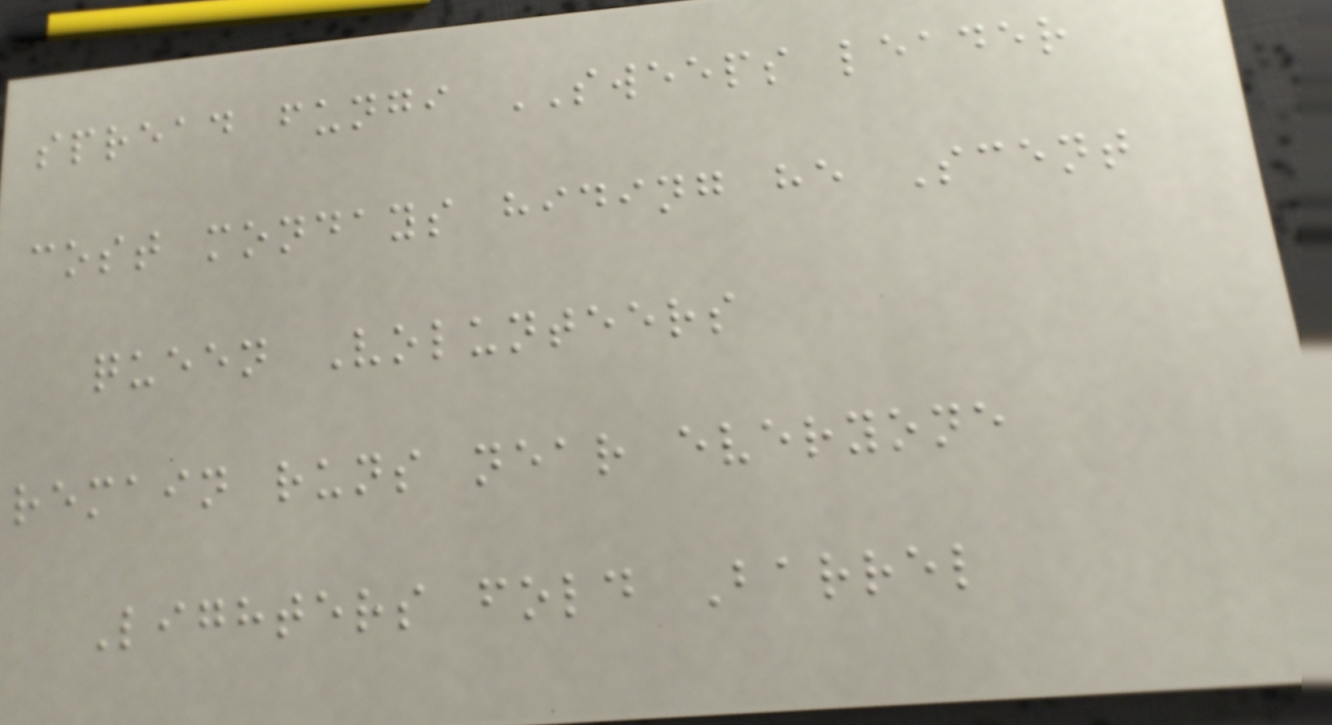spread fungi SWEEPS leader
cost mondays hiding he Scent
queen Volunteers
remain runs near everyone
Lighters fold Barrel
